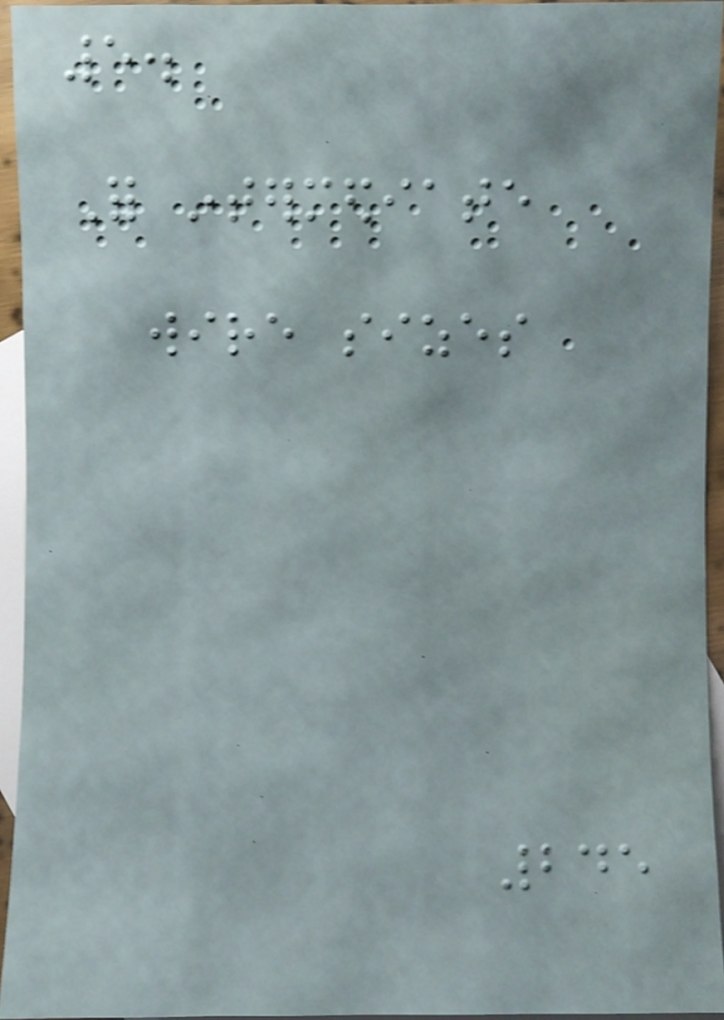5.
For intermediate
wire sizes
245
